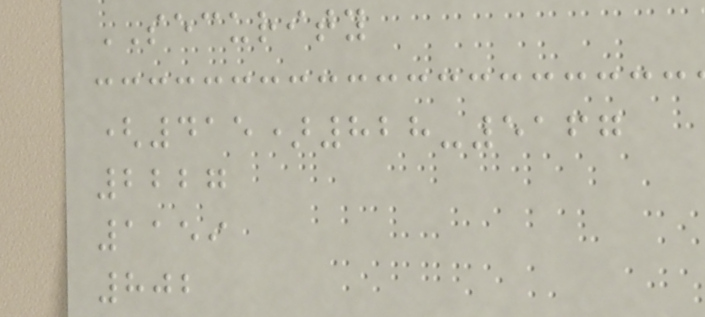SECURITY
(415)828-5167
2227
1159
802
